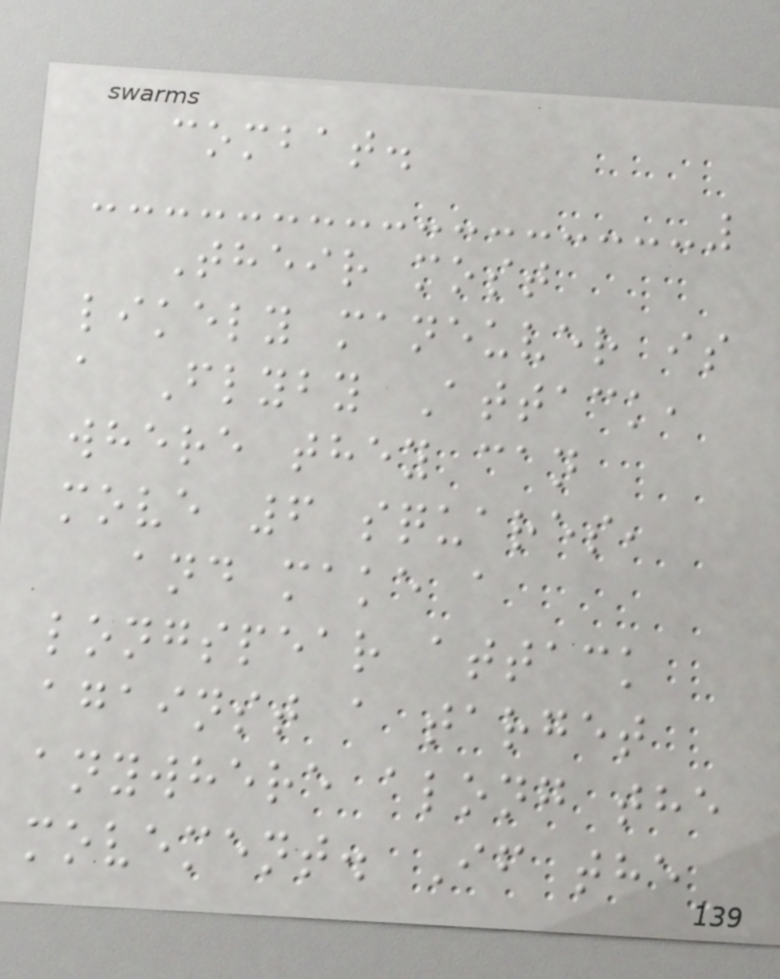combat.
Their most
likely maneuver is
a Flyby Attack,
where they can
move 6 squares,
and make a
longspear attack
against a target
anywhere along the
movement. If the
